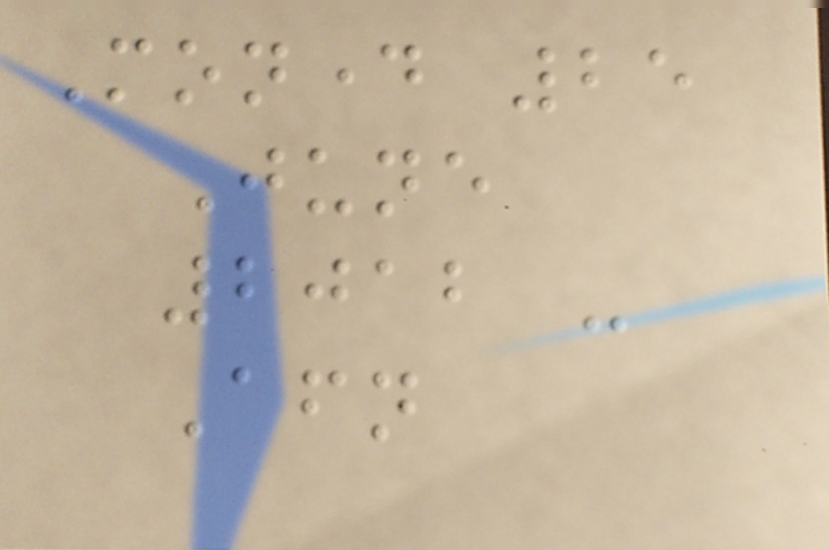Monday 25
June
2012 -
Afternoon
